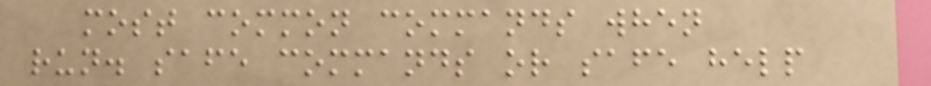most common commands when
run. safe commands or safe help
